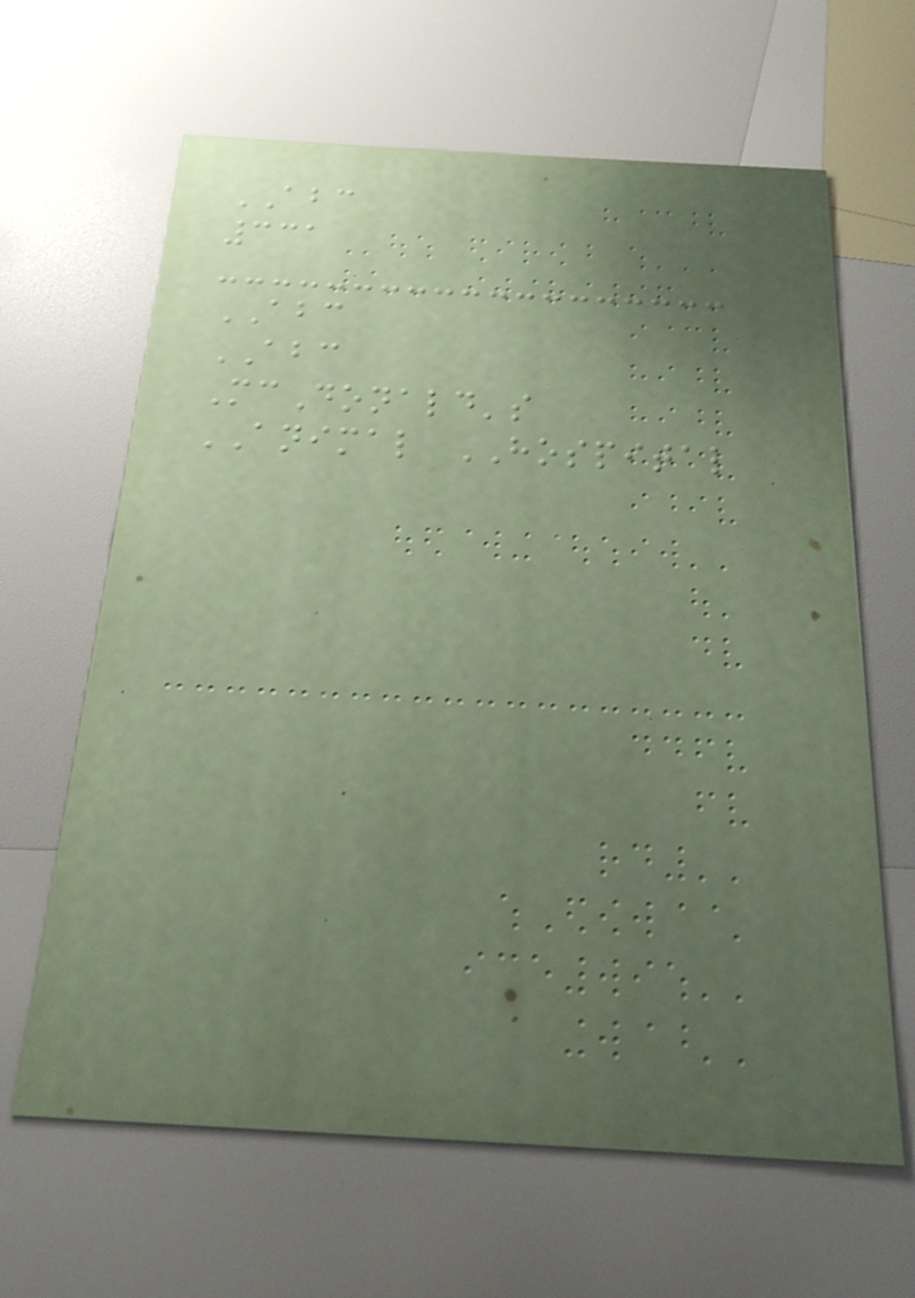ABC
331
ABC
ABC
McDonald's
ANIMAL HOSPITAL
